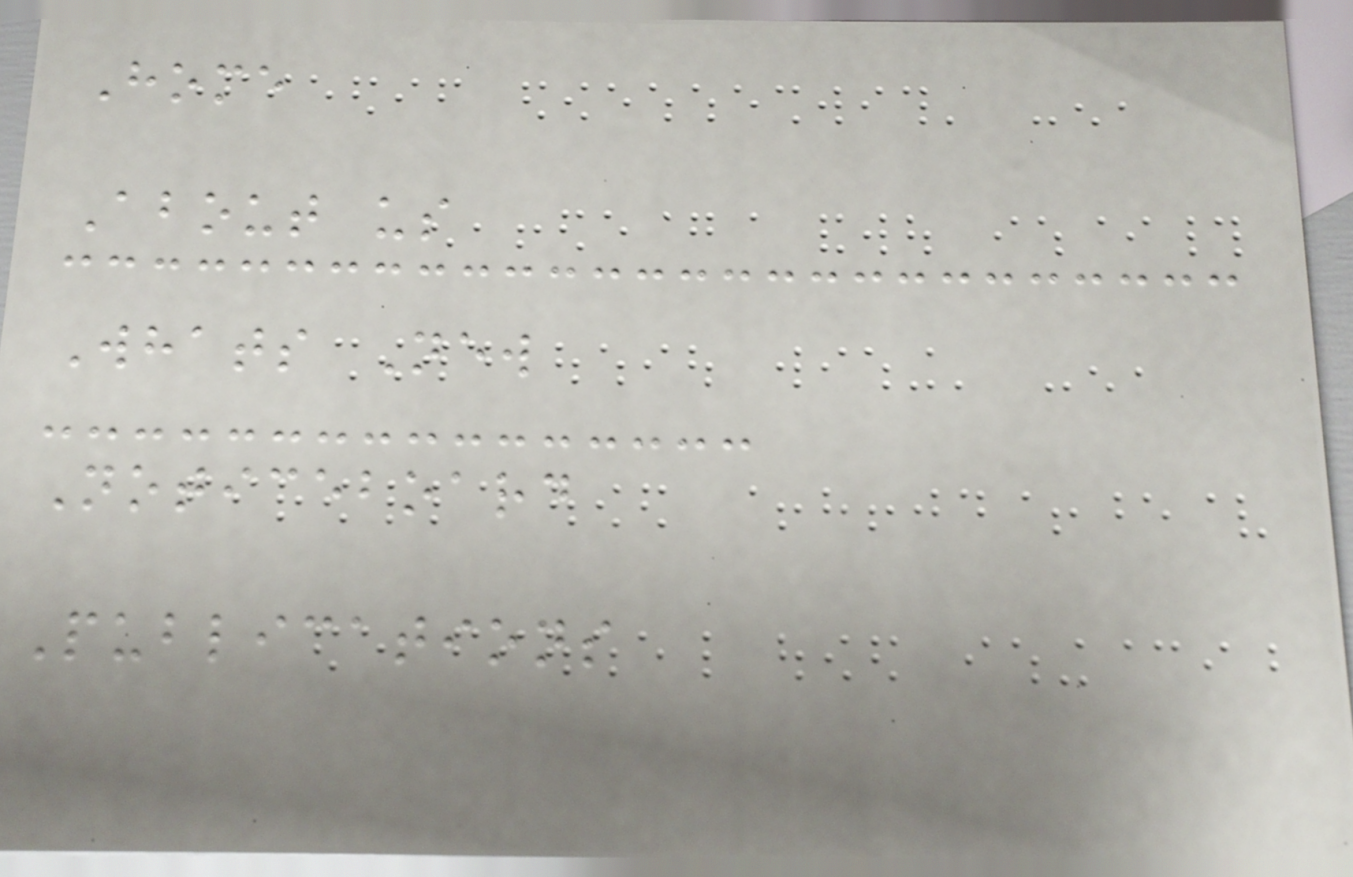Home
About us
Whats New
Noticeboard
Publications
